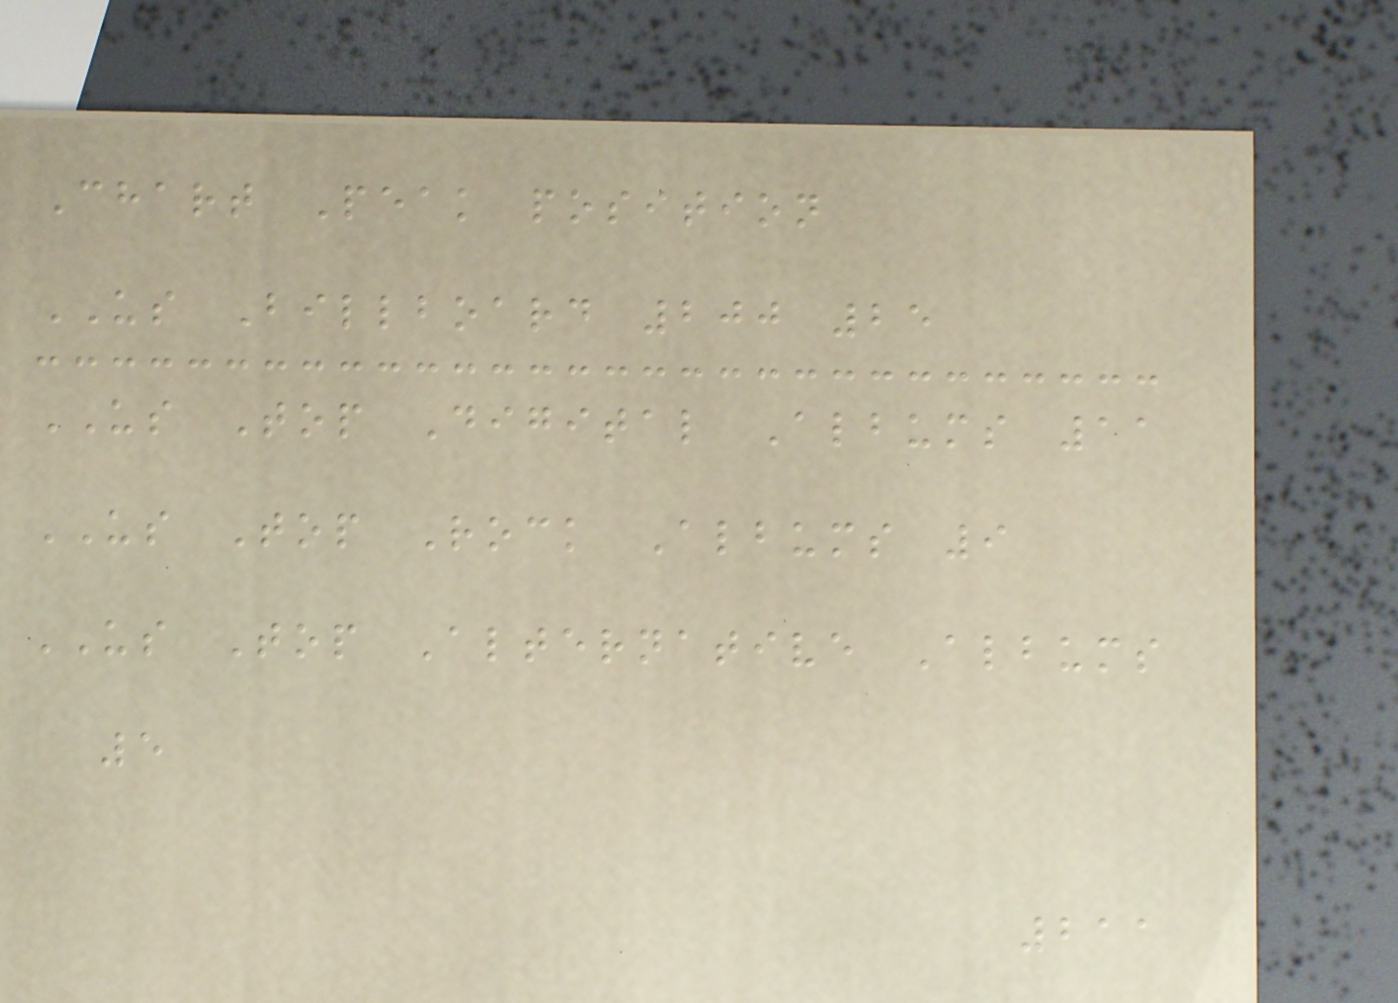Chart Peak position
US Billboard 200 25
US Top Digital Albums 11
US Top Rock Albums 9
US Top Alternative Albums
5
211
